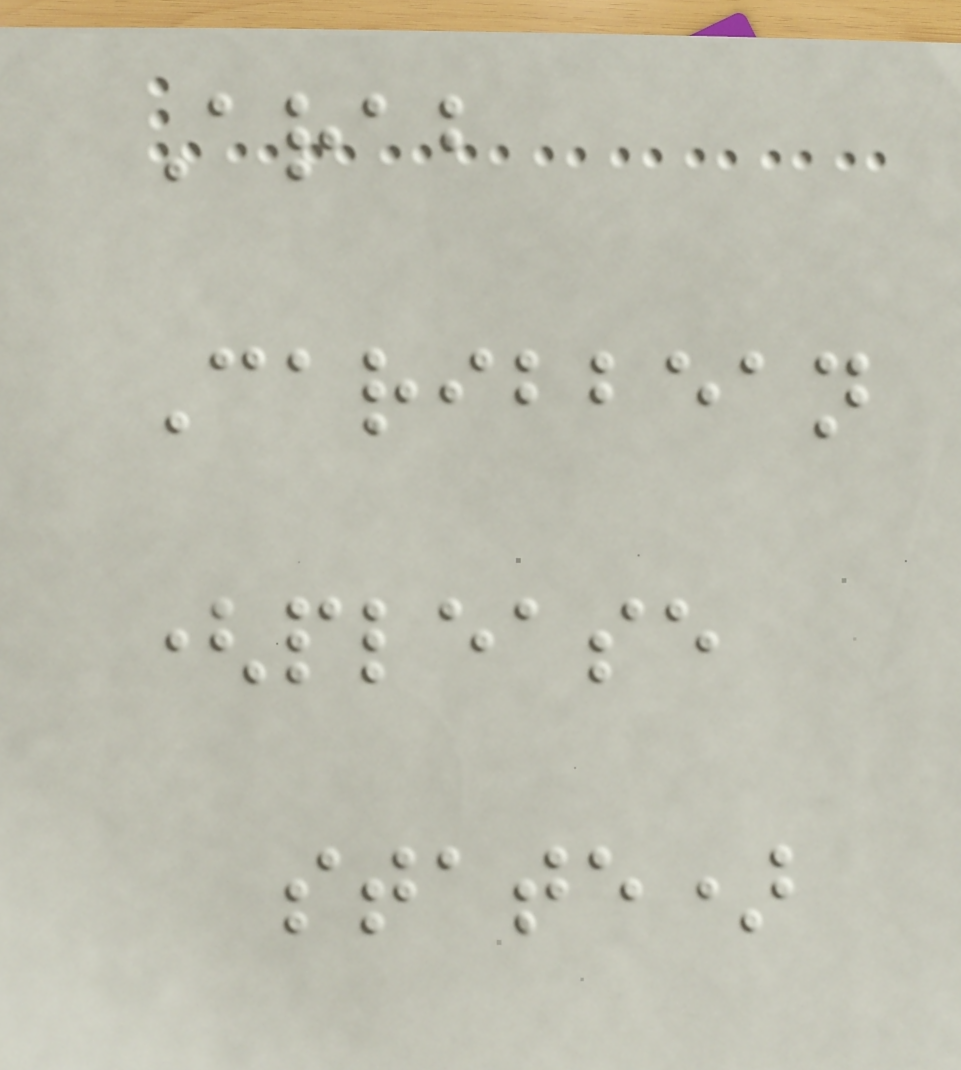Arab
Caribbean
(please
state)
